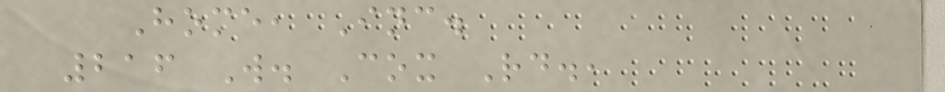Home, Inc.
216 W. Cox Rd.,
